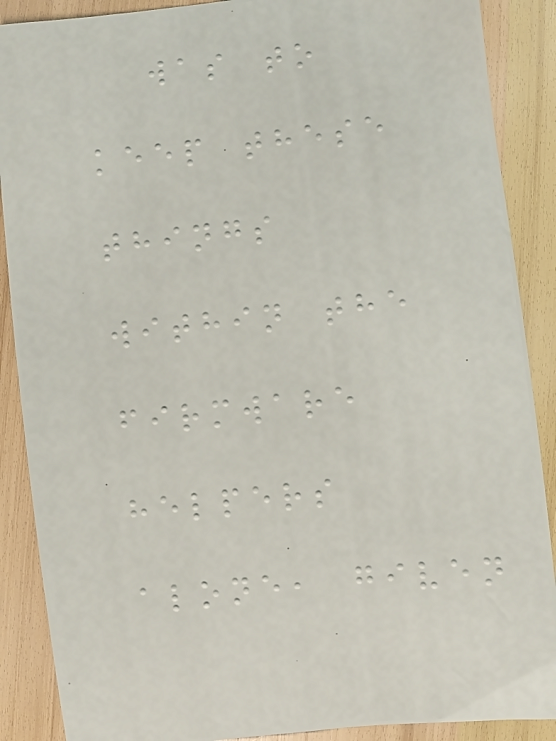was to
keep these
things
within the
firmware
helpers
alone, given
